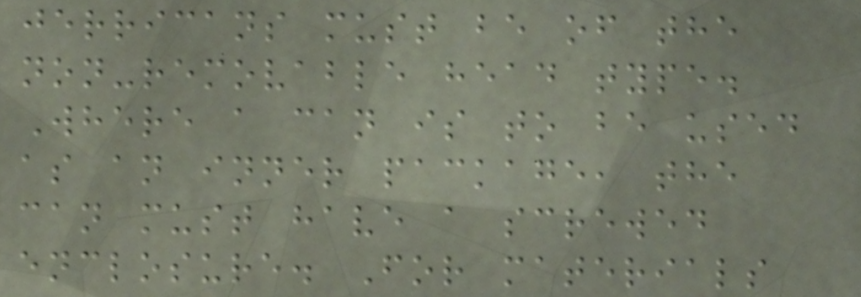jerricans must be of the
non-removable head type.
Where a can is to be used
as an inner package, the
can must have a screwed
enclosure. For materials
